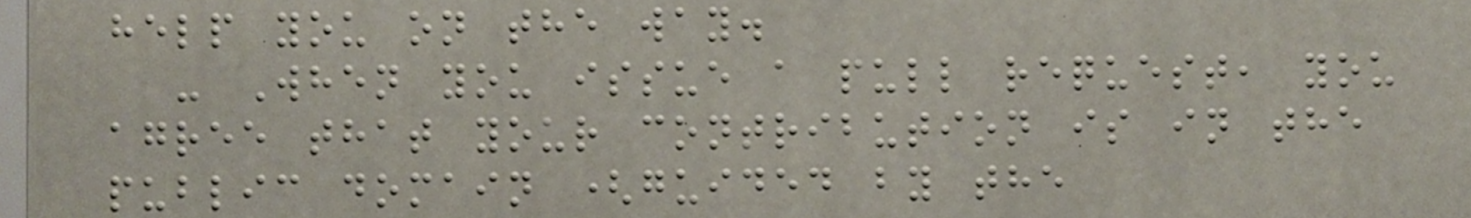help you on the way.
- When you issue a pull request, you
agree that your contribution is in the
public domain (guided by the
